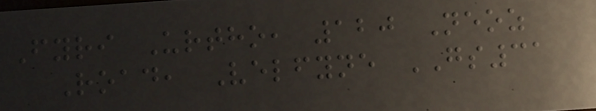Fyri Urtho, 120 Neoz
Road, Velfyne GS31
